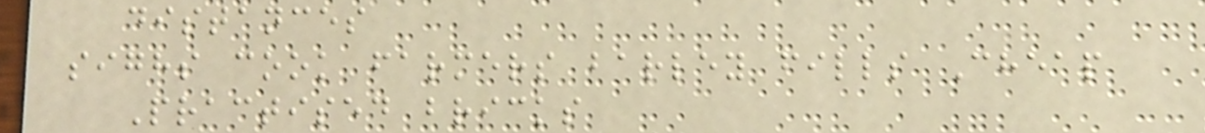distances
sighs cook farmers barley fills Cheap
Practised bricks
